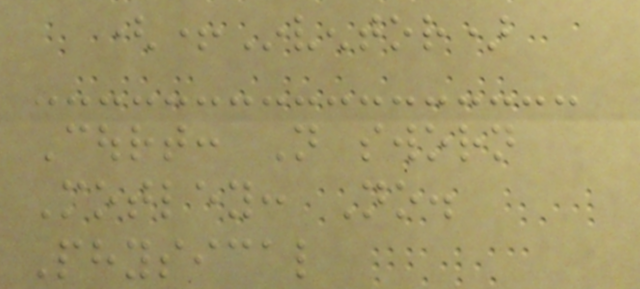(+Inventor)
Court: Not sworn
Motley: No.
Physical
